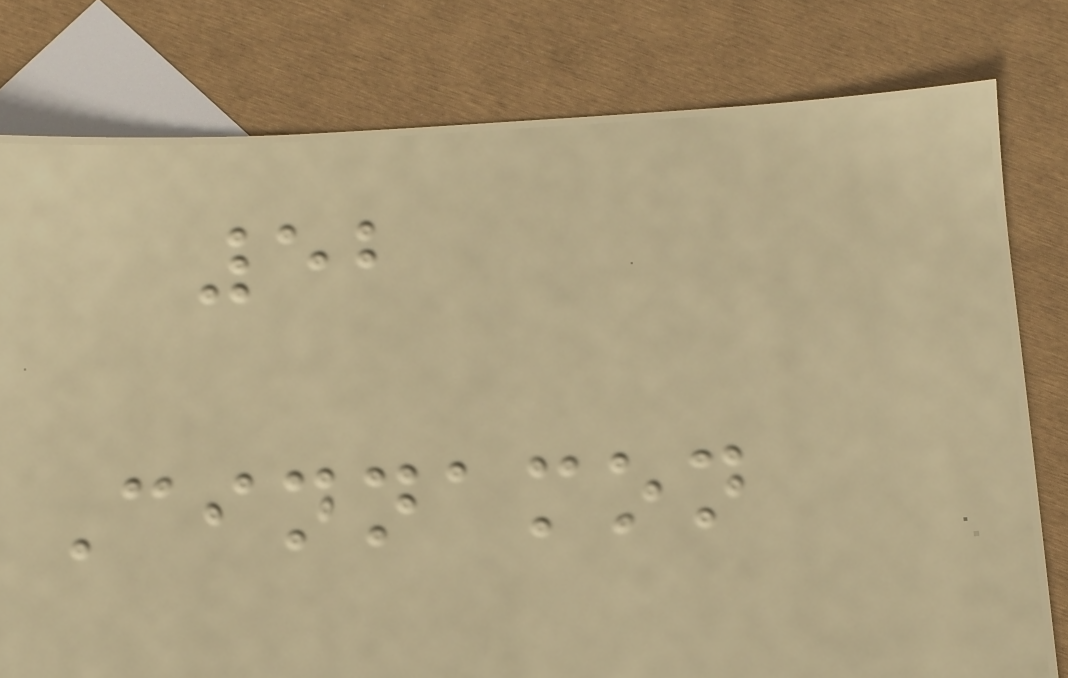52
Cinnamon
